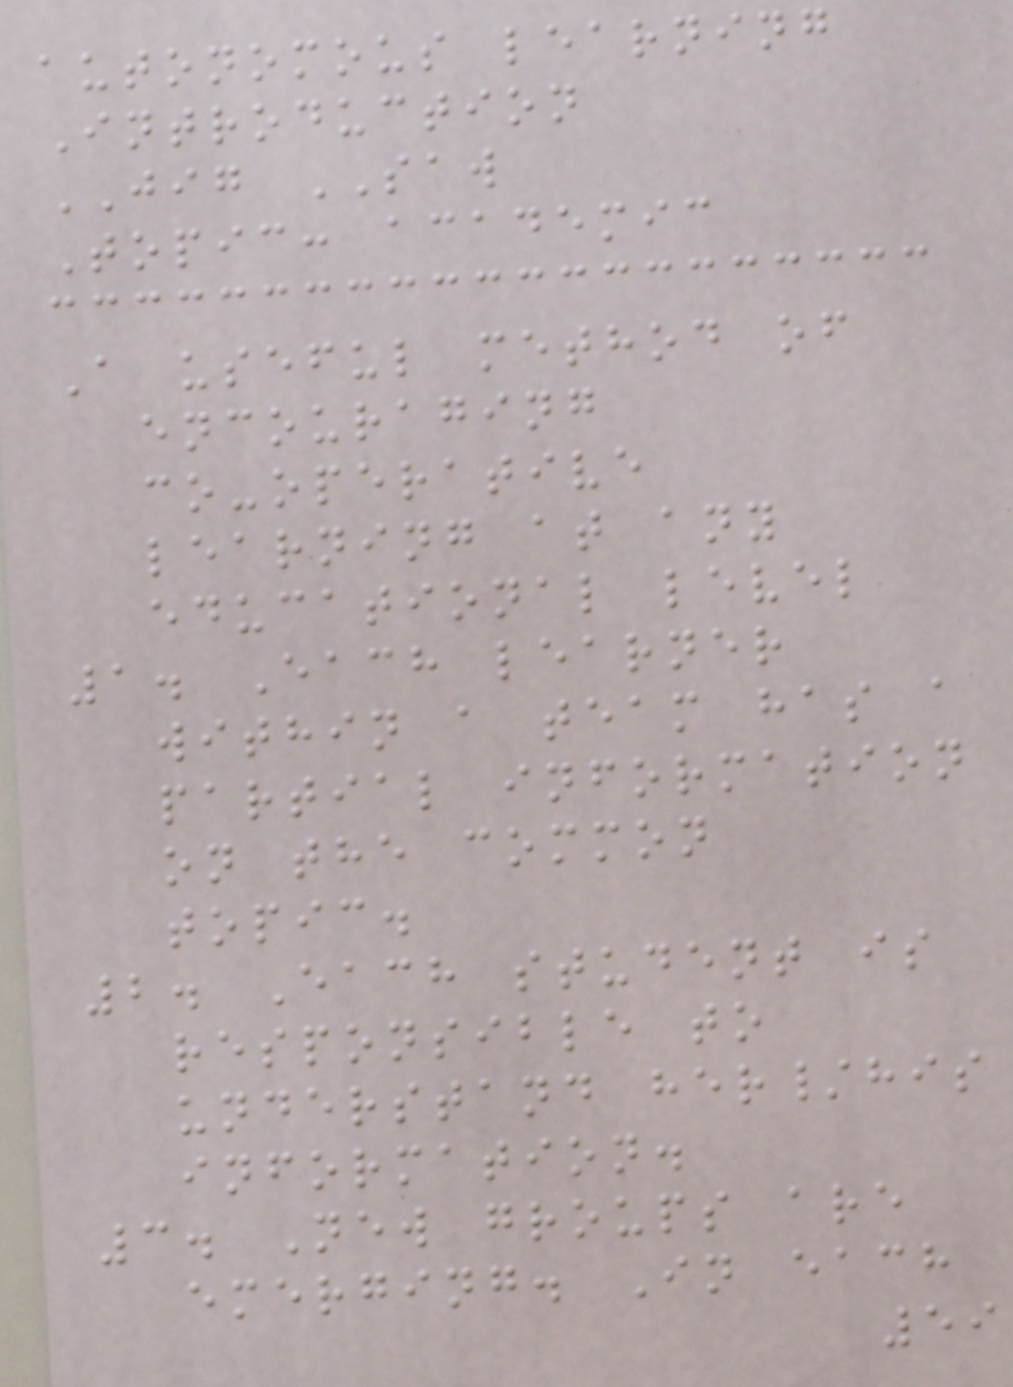autonomous learning
Introduction
JIG SAW
Topic: academic
A useful method of
encouraging
co-operative
learning at any
educational level
1. Each learner
within a team has a
partial information
on the common
topic.
2. Each student is
responsible to
understand her/his
information.
3. New groups are
emerging. In each
59
